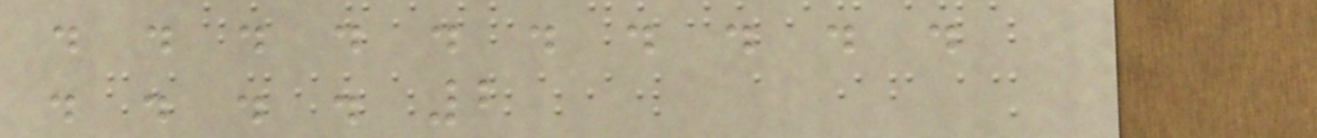. . . . . . . . . .
. . . . 2
